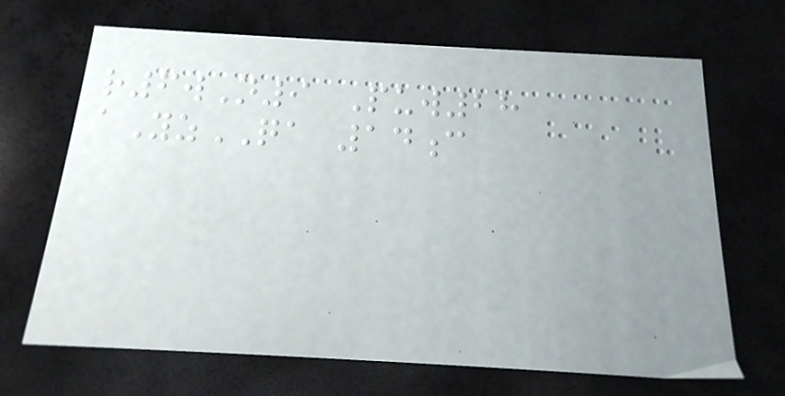r6wN9 Puw28
aYzQA 14c
